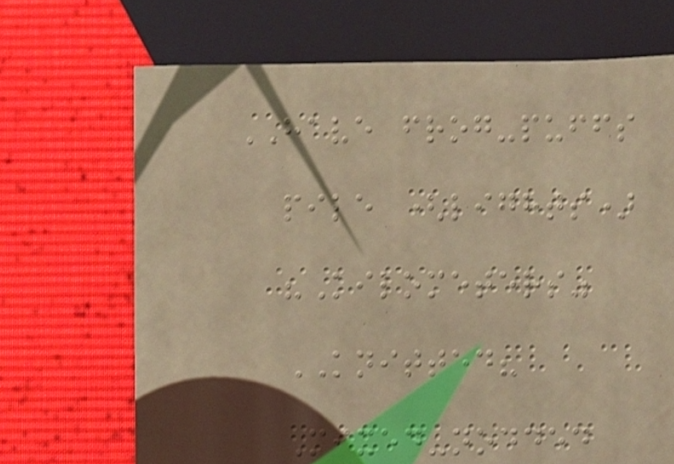HAVE frog-puffs
pile (lights)
"Kilometers"
KNITTED?
Mixed-nodded
